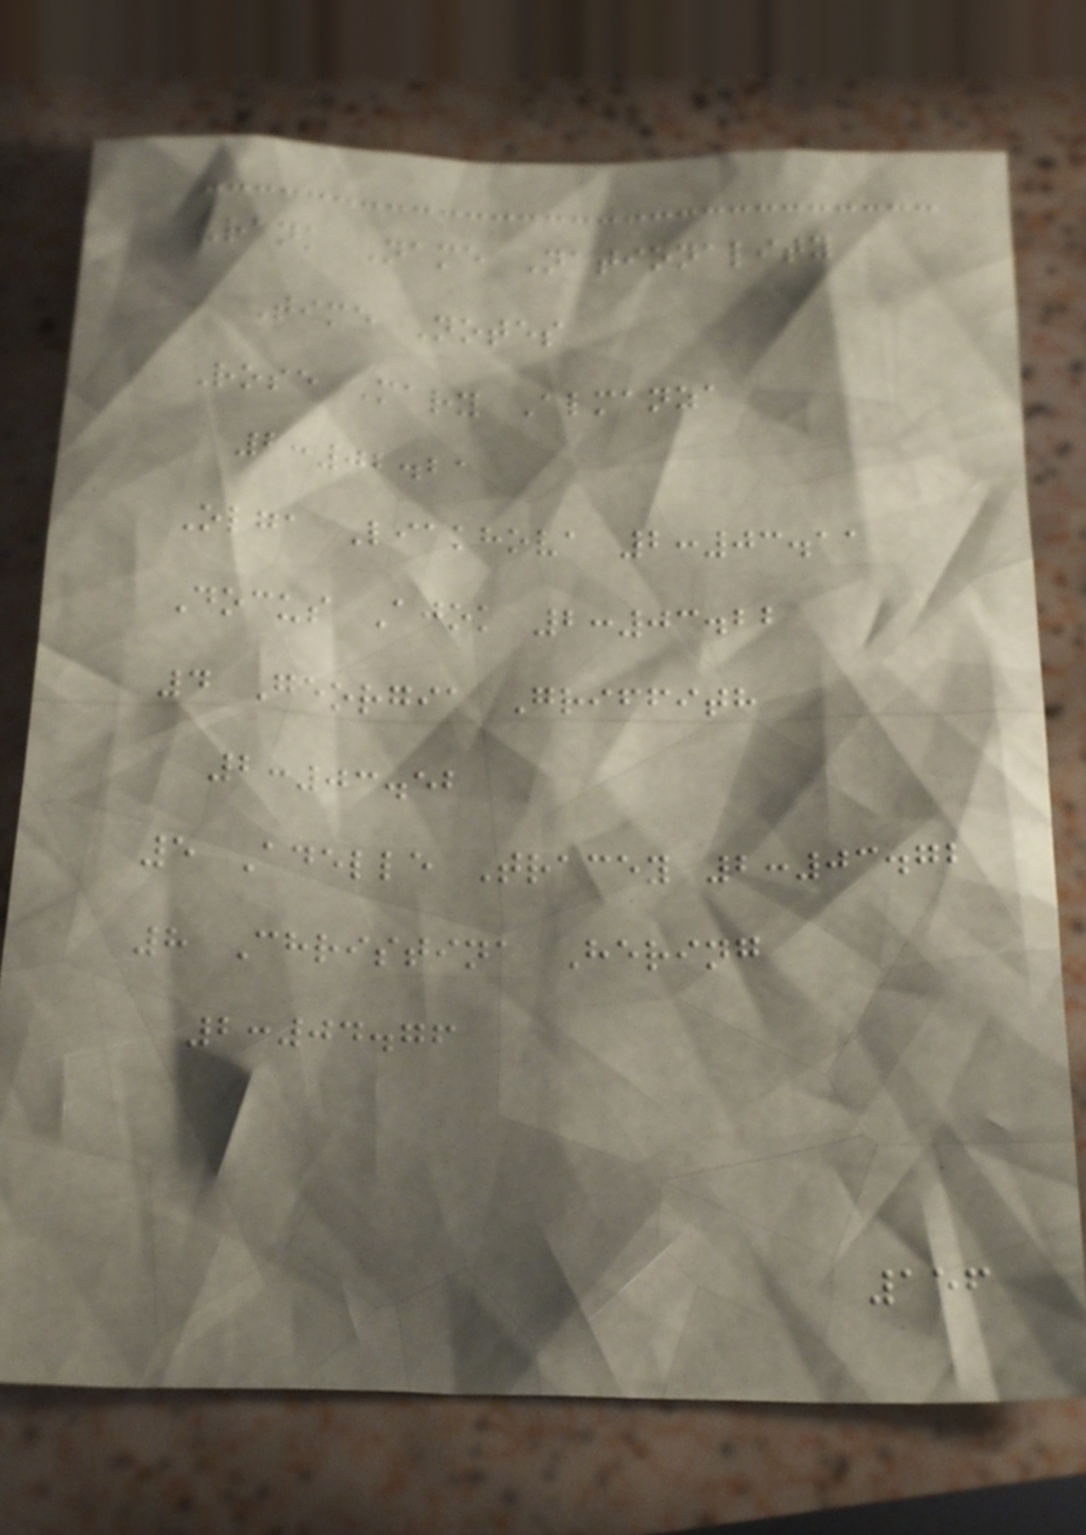Rank Name Nationality
Time Notes
Rose Mary Almanza
2:02.21
Olga Liakhova 2:03.11
Docus Ajok 2:03.22
4 Georgia Griffith
2:03.52
5 Adelle Tracey 2:03.72
8 Christina Hering
2:04.76
156
